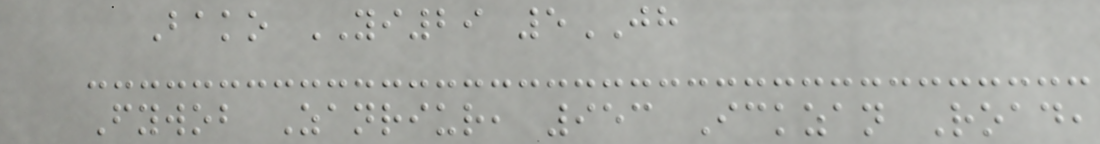Bako YI29 5JH
Fywob Zanriur, 953 Ickzan Road,
